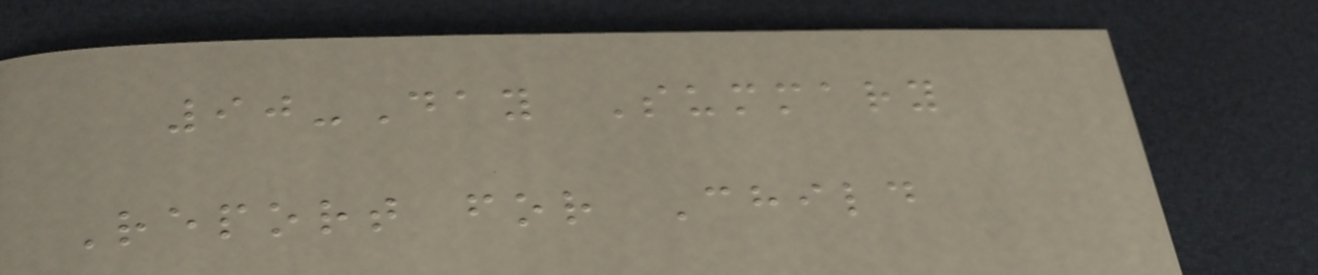90-Day Summary
Report for Child
